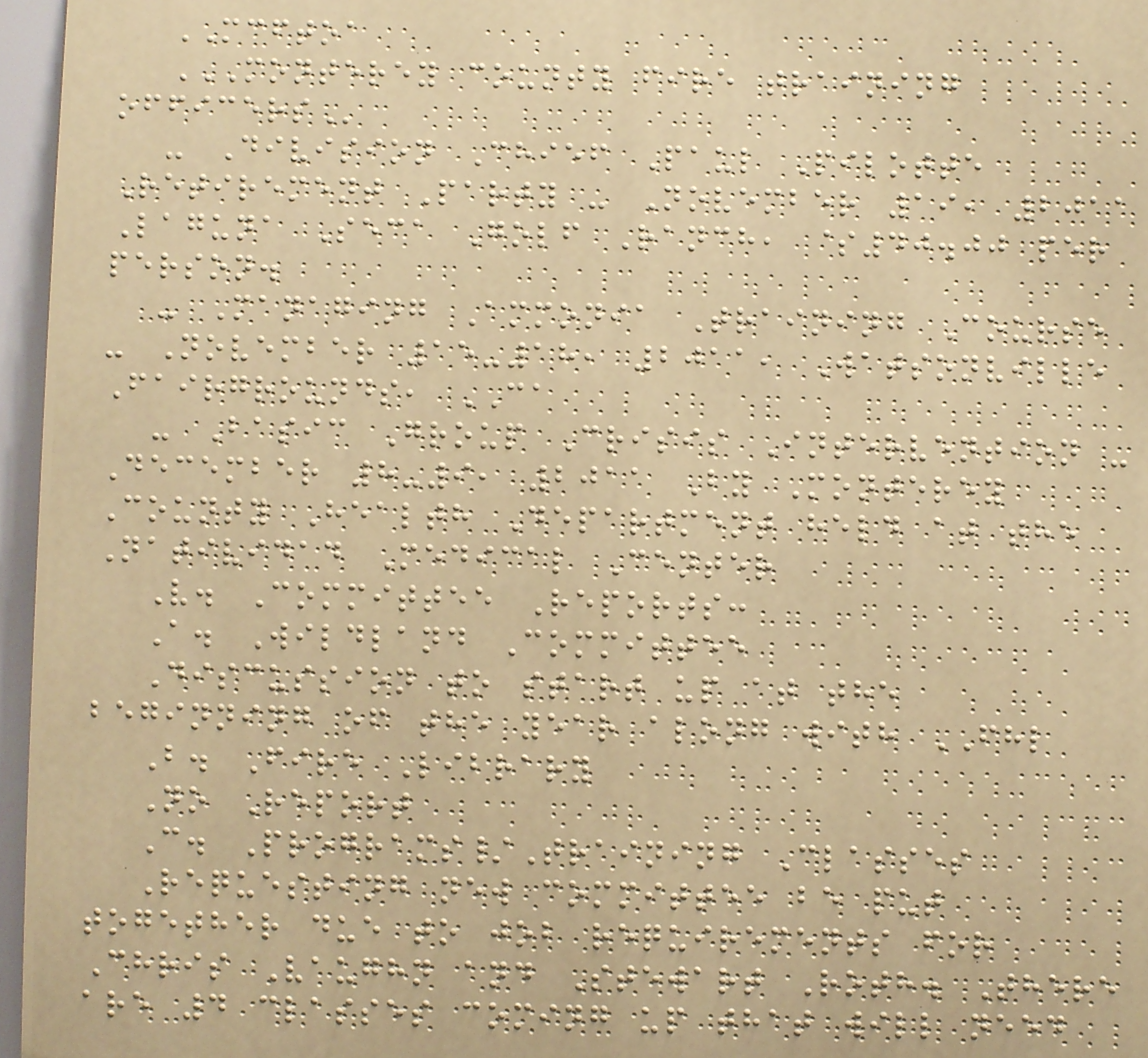MCFTOA
MONTEREY COUNTY FIRE TRAINING
OFFICERS
- Division Chief Paul Pilotte
Retirement Party - November 19, 2011
Laguna Seca Golf Ranch, $40.00 per
person.
- Managing Ammonia Training Course
- November 15-18, 2011, Watsonville
Fairgrounds, CA
- Basic Group Crisis Intervention -
December 8-9, 2011 By Monterey
County Health Department held at the
Natividad Medical Center
V. Committee Reports:
A. Wildland Committee
Discussion to start up at the
beginning of the year along with FHL
B. Fire Library
No Report
C. Programs/Training Classes
Requesting new committee be put
together due to job requirements for
Chris Vaughn and Stewart Roth. There
are 4 classes coming up that will need
